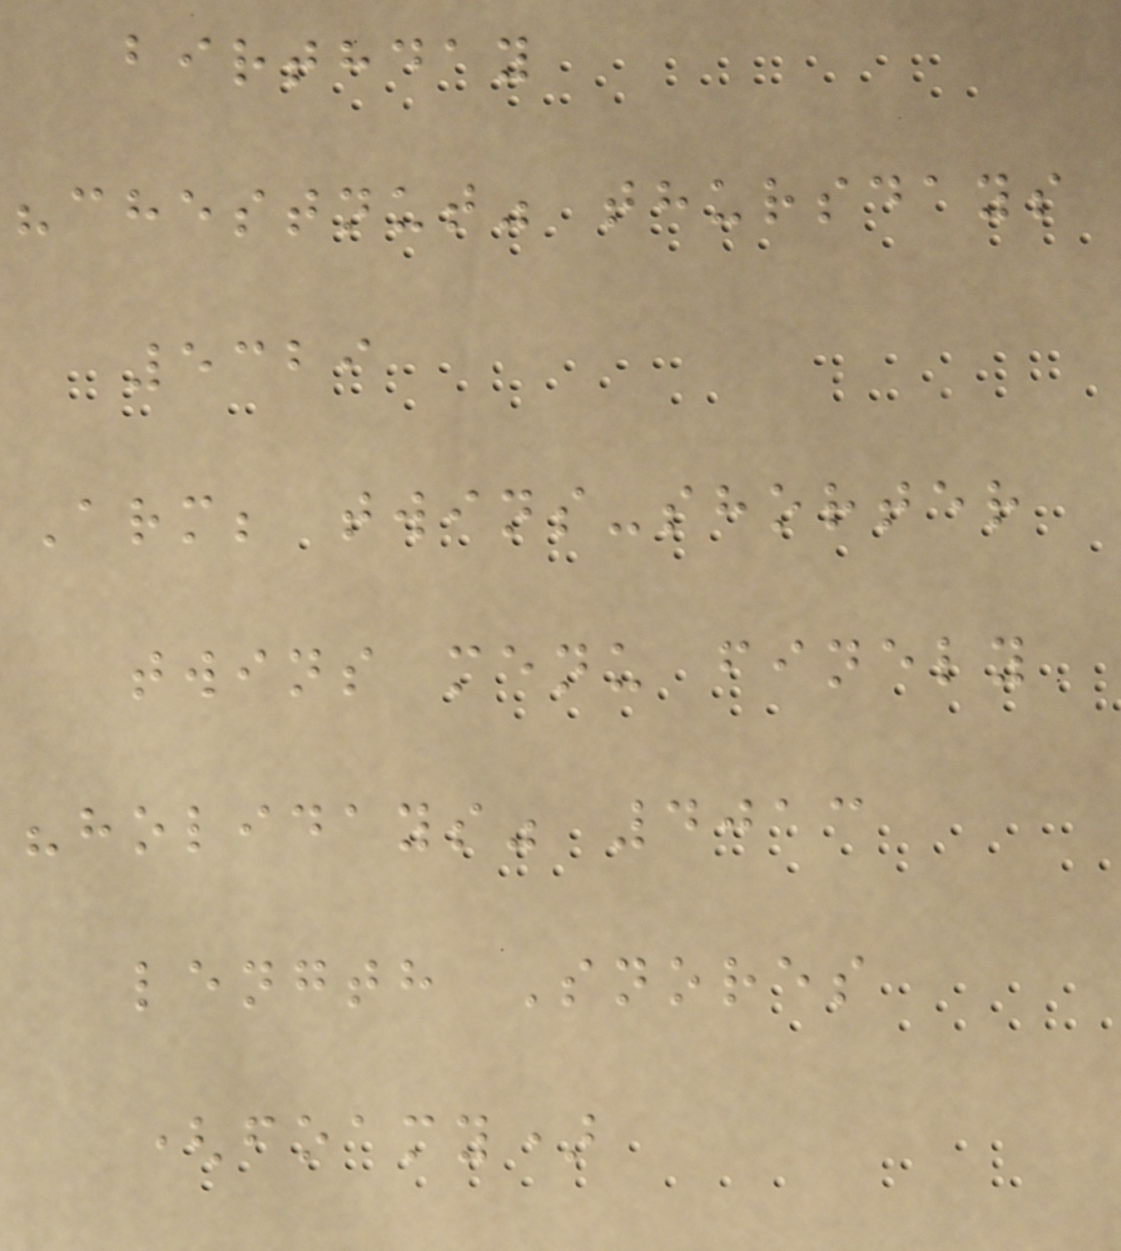birthday
"chestnut" thursdays
5329
Arm; twins-shorter
twins menu finely
"holidays" 4013
length Snores
(foamy)
